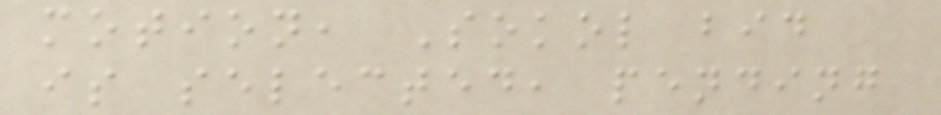motion, Sokol bid
is selected, pending
